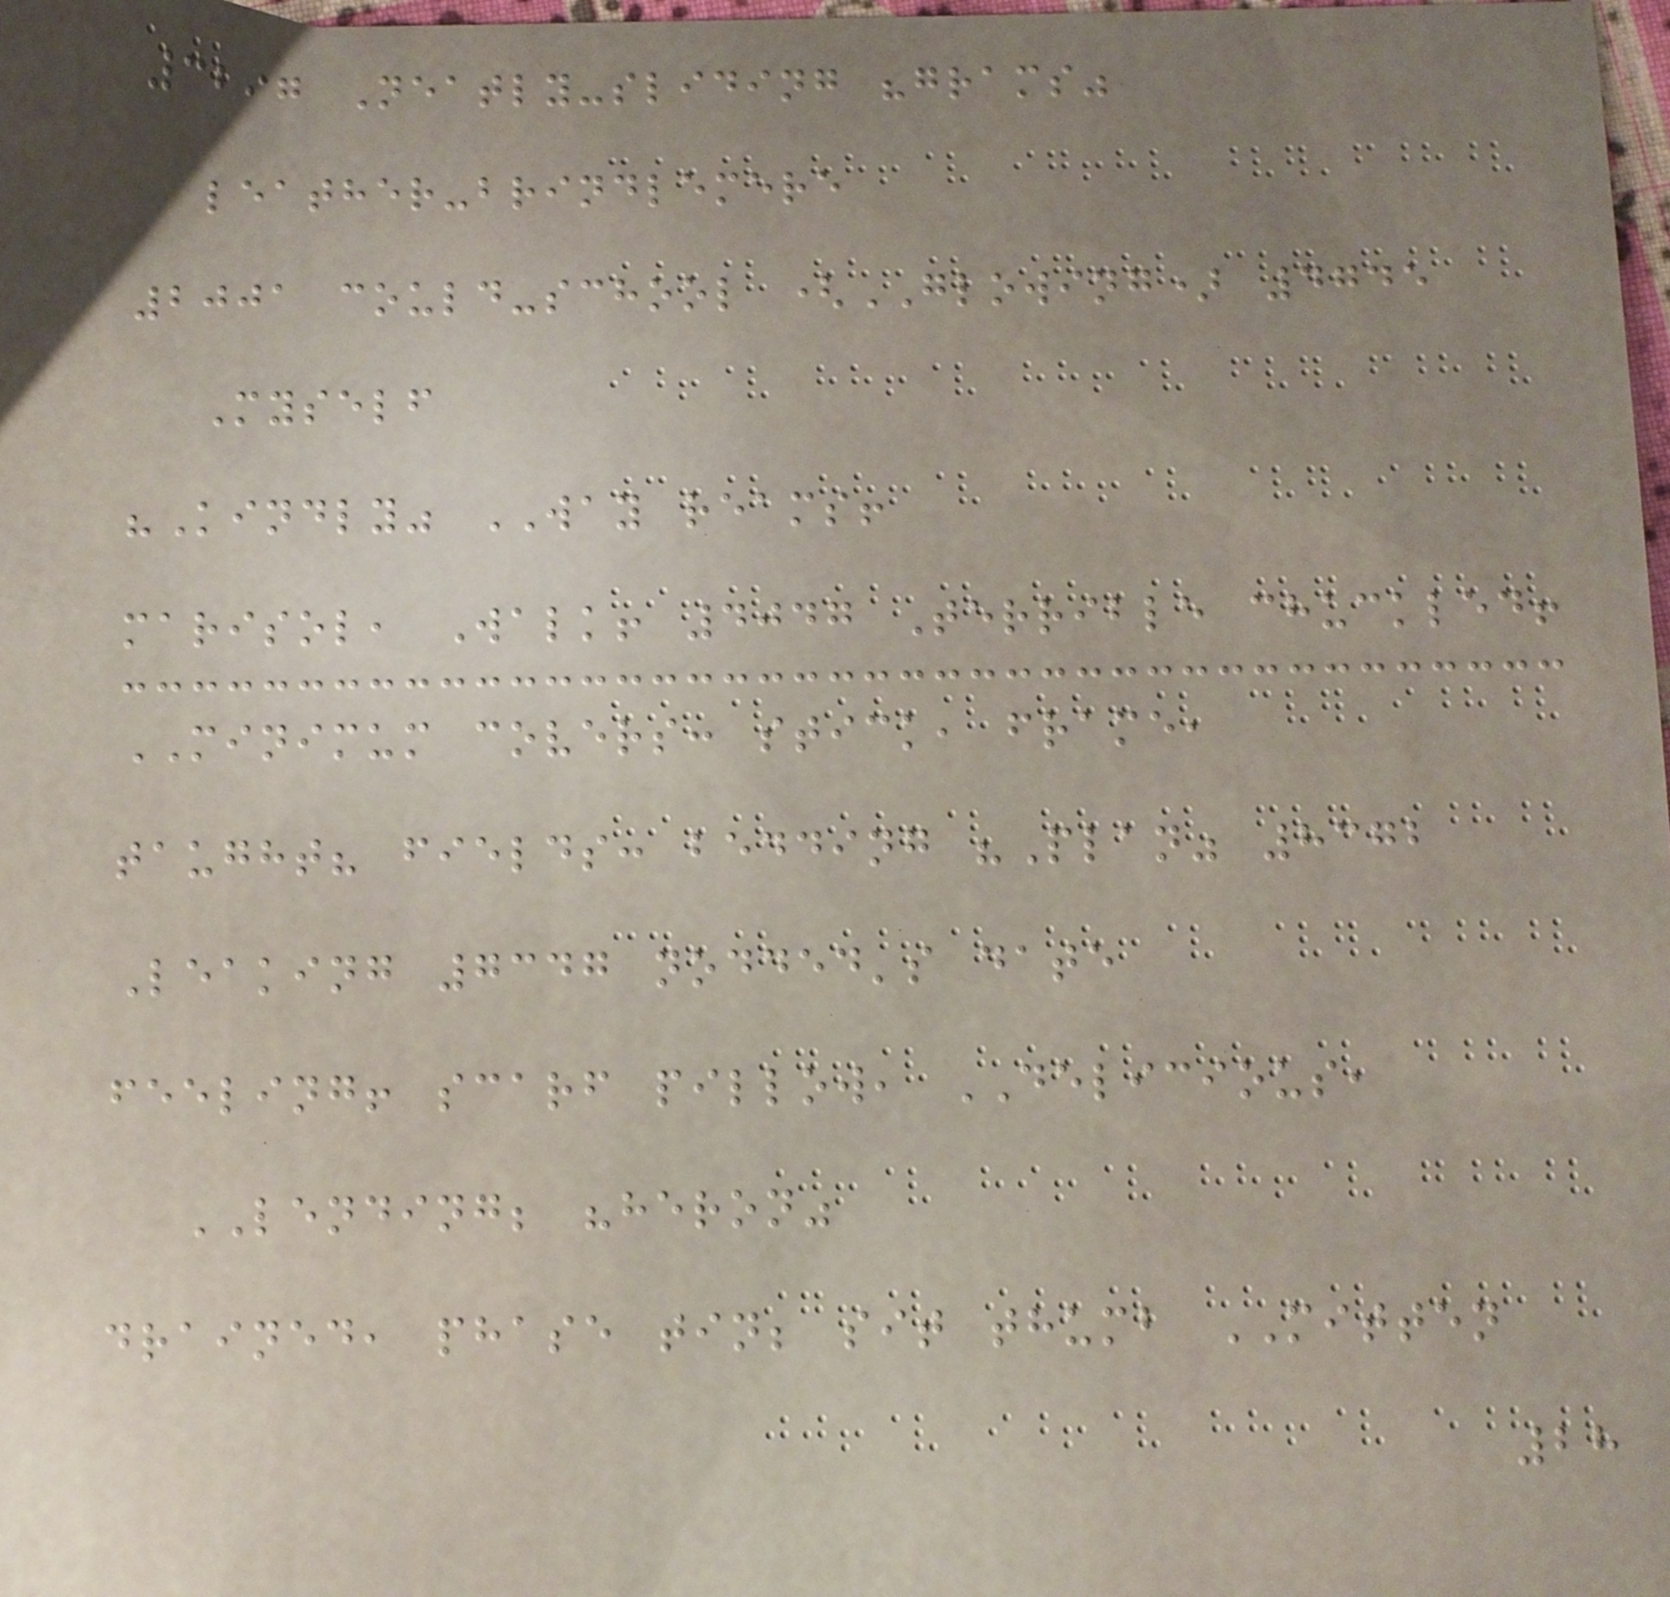3297 Neatly-sliding "grams"
leather-brindlemere
2001 could-school (GLOWING) 4745
Myself
"Kindly" WAY reams!
marisol, Walk! 4047 Terrible chuckled!
MINIMUM covers: stick, frame,
taught? fields: bedding "Plan" 8372
Leaking 7347 nodded's date
feeling! scarf pillow, DELICIOUS,
LENDING; "heron"
drained, phase tin; sit thumb MITTEN
28
